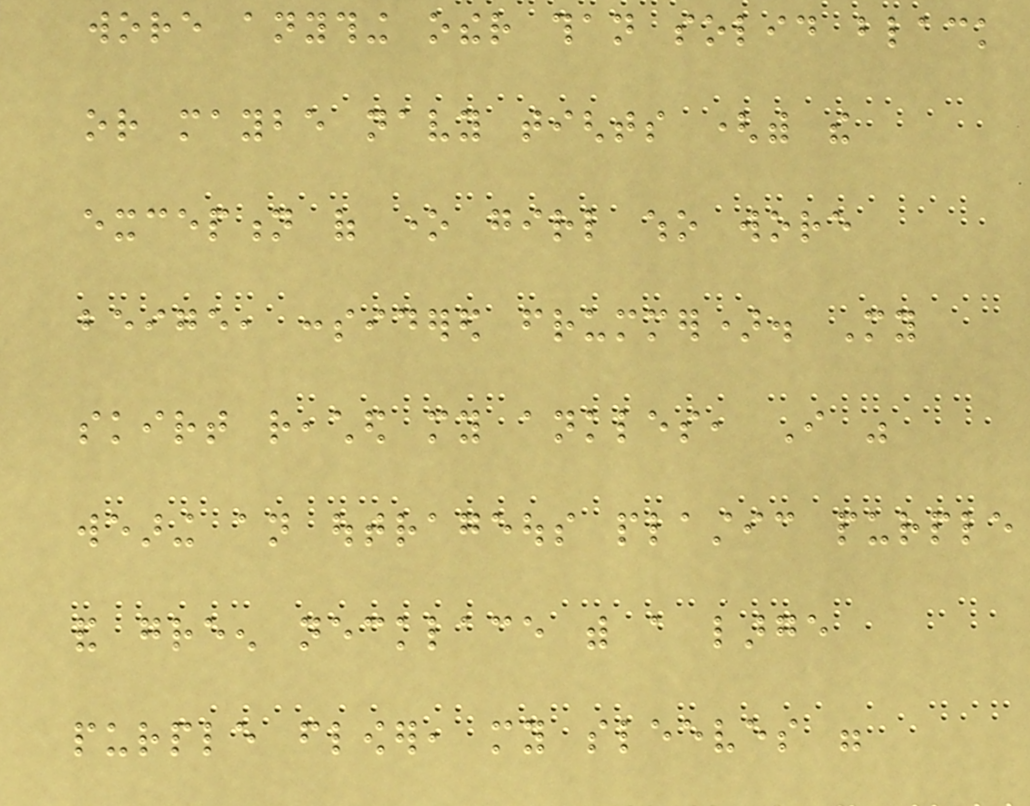wore anything other than solid black
or maybe navy tights (with the
exception of one girl who wore
beige, considered frummer). My
skirt reached my ankles, I was
wearing an outrageous plastic purple
and green necklace with a large
purple flower, my sleeves were
